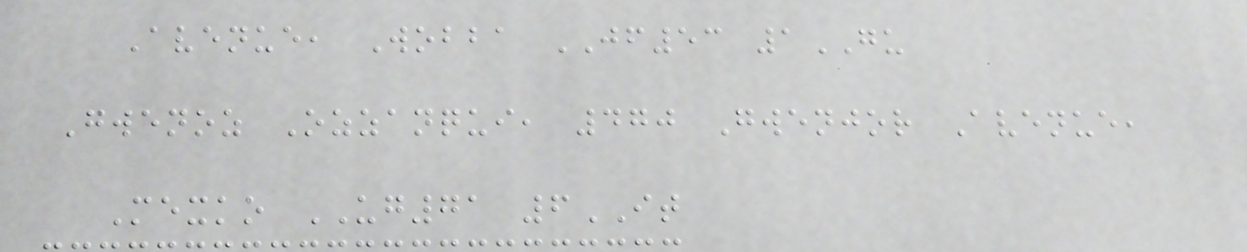Avenue, Wobba JF53 1GU
Gwenoz Ozzanqui, 470 Gwenjor Avenue,
Mexko UG71 6IT
